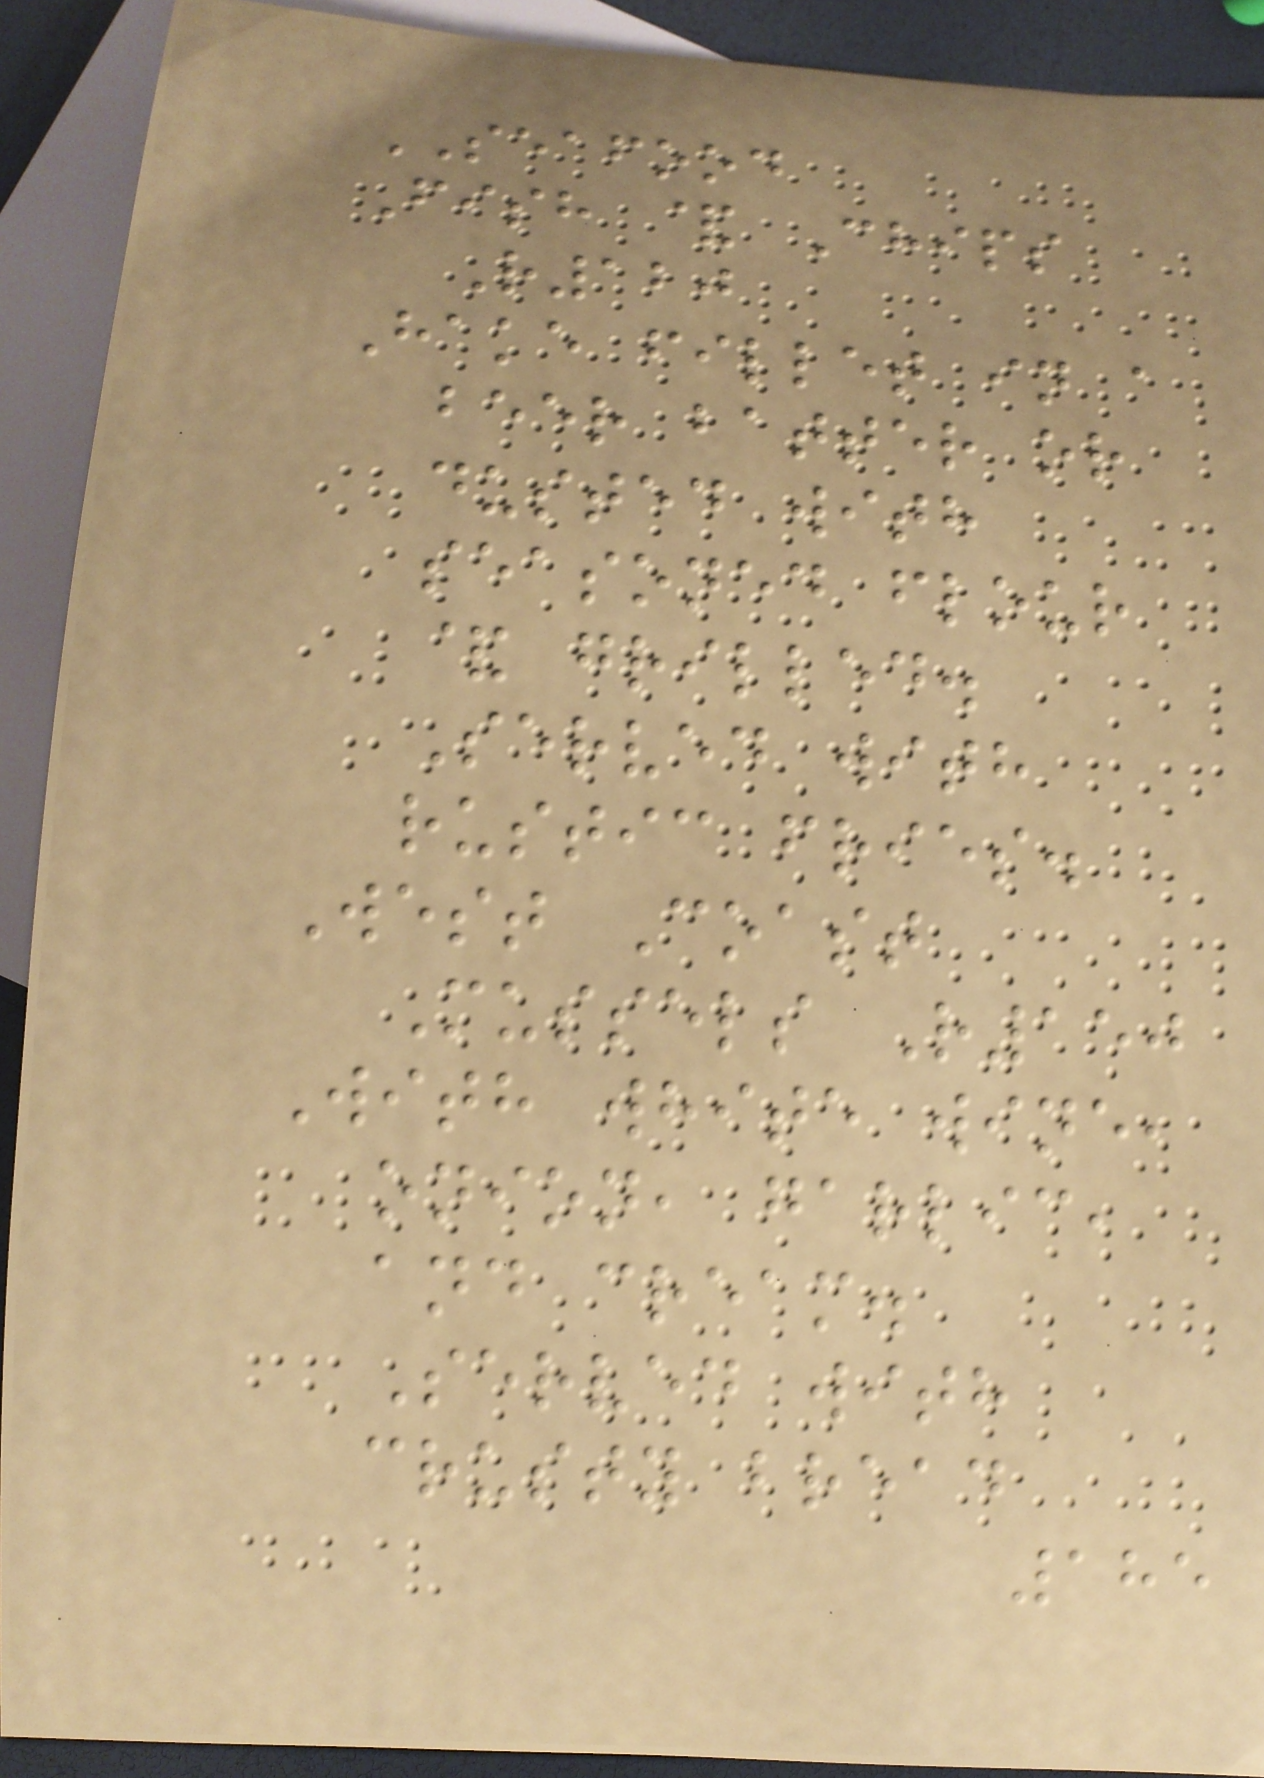SEAFOOD
Fish & Chips
R120
Hake fillet in a
beer batter or
dusted with
seasoned flour
& grilled.
Served with
rustic fries.
West Coast
Mussels R150
With white wine,
onion, garlic,
and cream.
Served with
crusty bread
185
